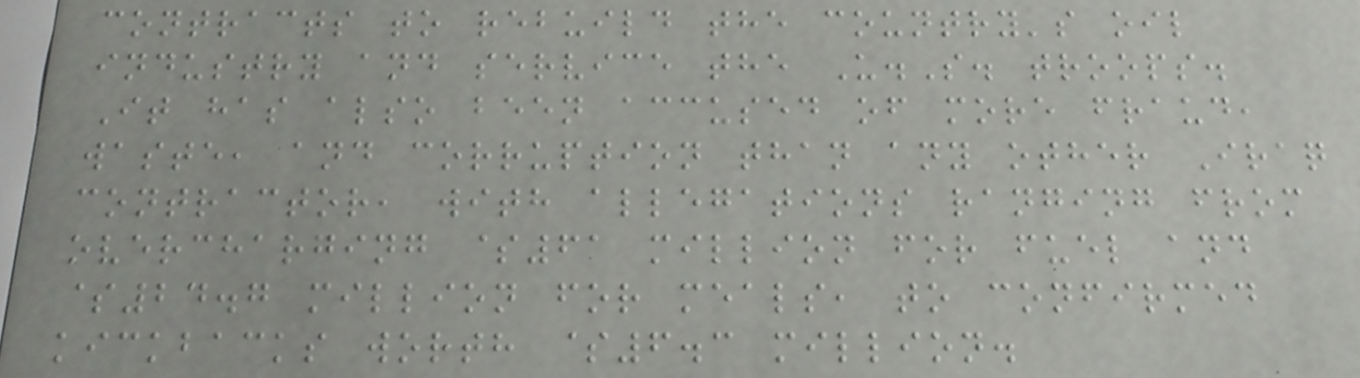contracts to rebuild the country's oil
industry and service the U.S. troops.
It has also been accused of more fraud,
waste, and corruption than any other Iraq
contractor, with allegations ranging from
overcharging $61 million for fuel and
$24.7 million for meals, to confirmed
kickbacks worth $6.3 million.
